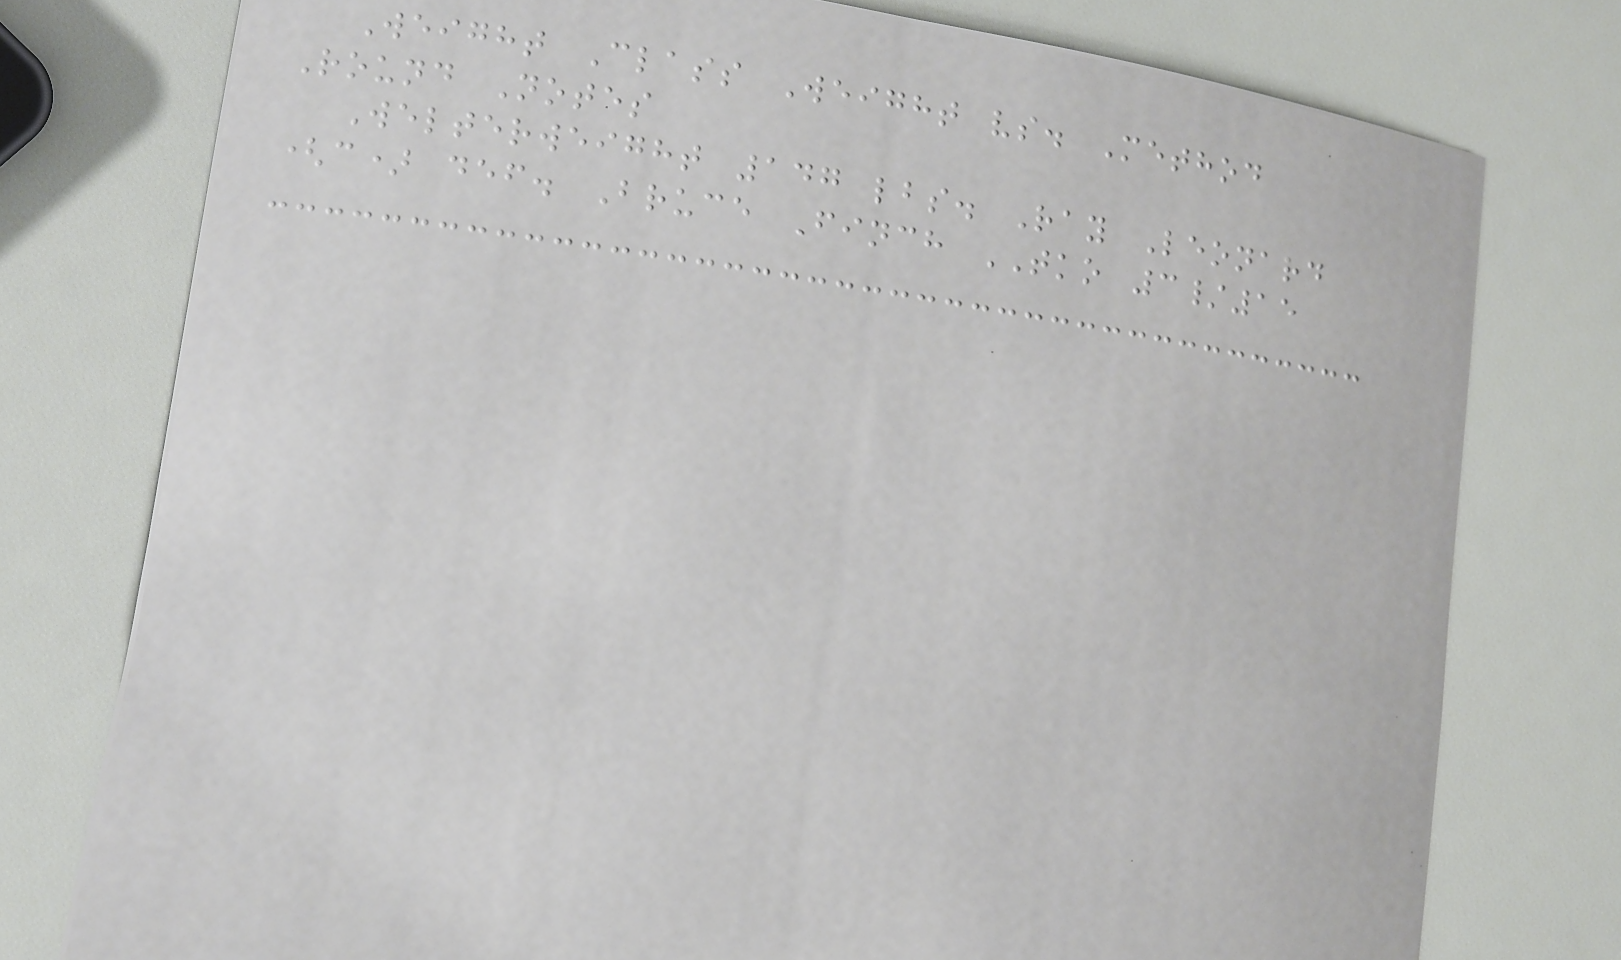Weight Class Weight vs. Method
Round Notes
Welterweight 147 lbs. Ray Leonard
(c) def. Bruce Finch TKO 3/15
